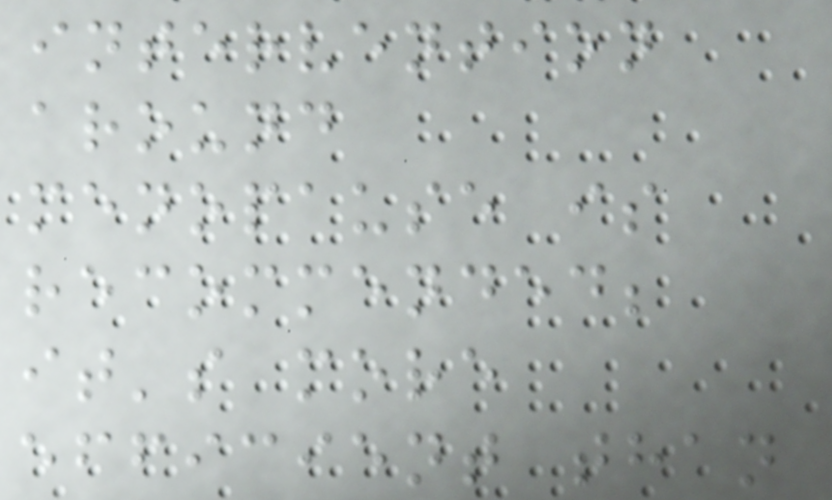intervention
around
menopause is
recommended;
it's more
efficient than
